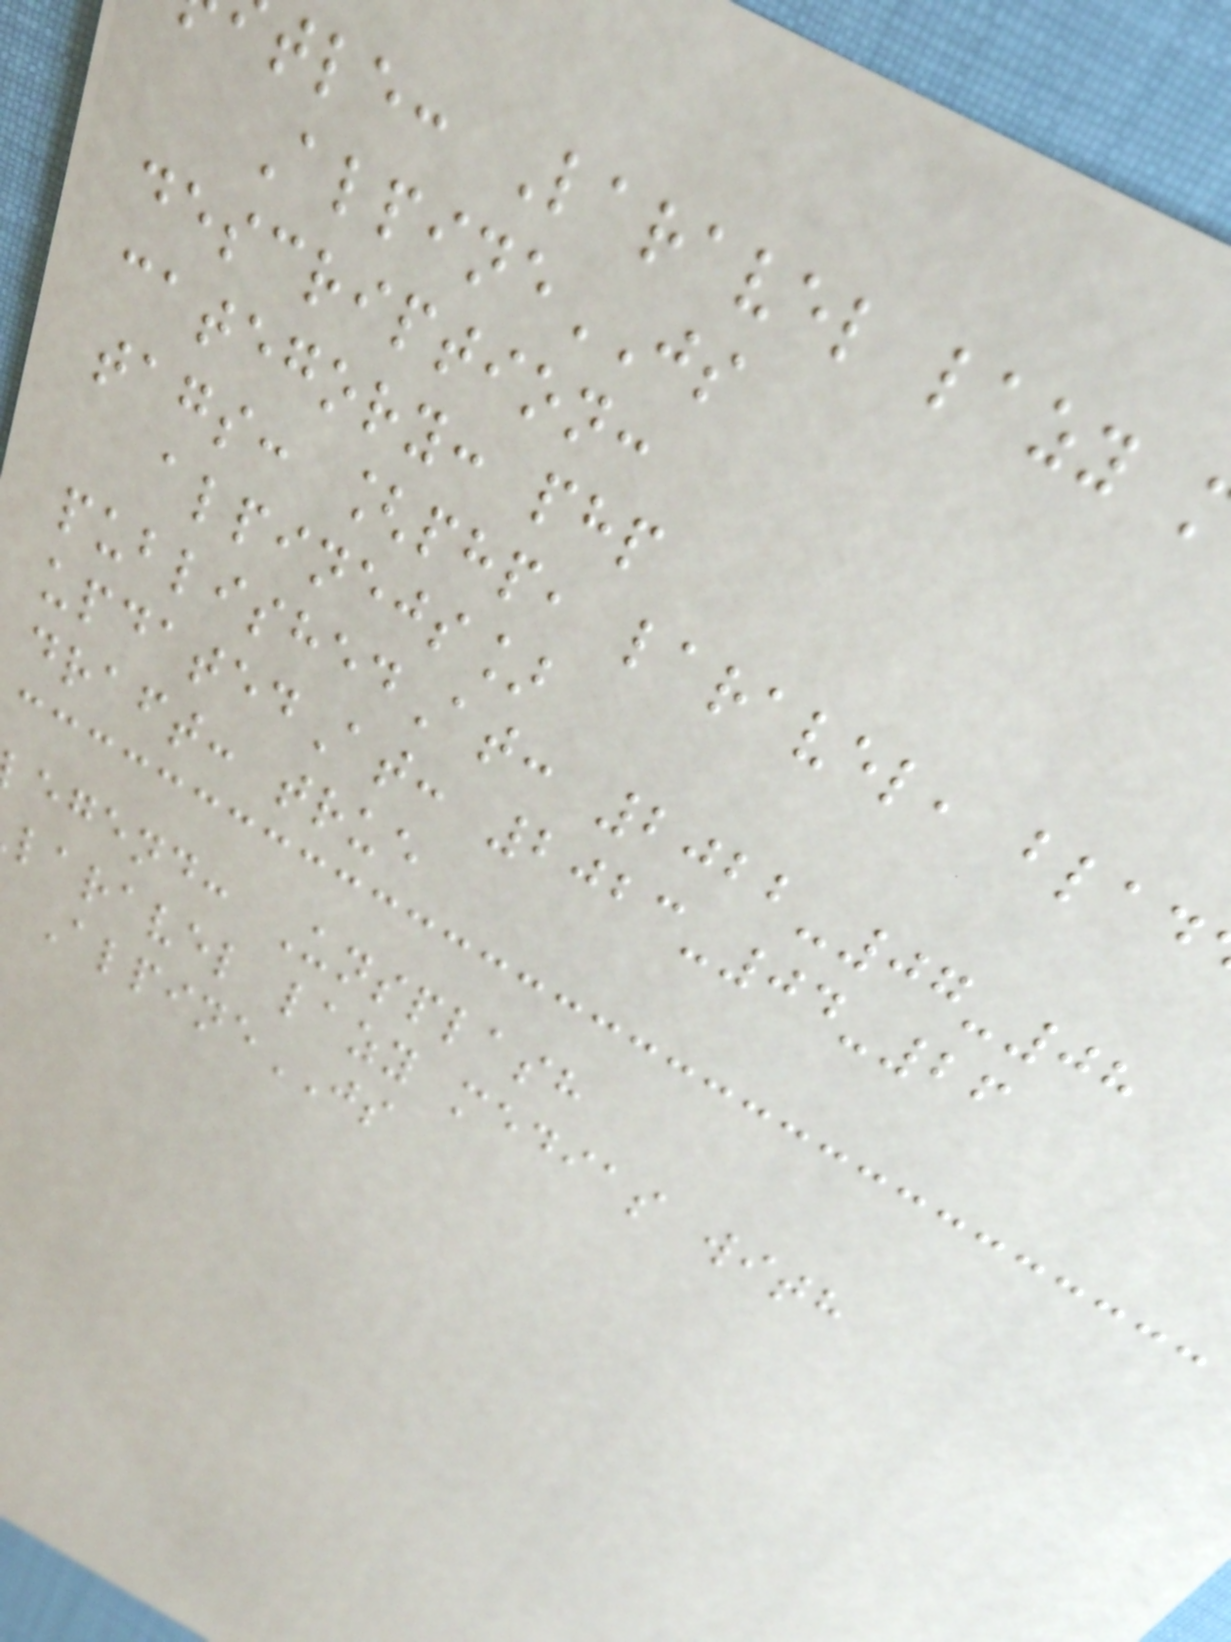tle: Laravel lazy
AlpineJS
description:
category: php
tags: [php, laravel, blad
alpinejs]
publishedAt: 2022-07-08
updatedAt: 2023-04-26
draft: true
egend: Unsplash
laravel lazy medias with
AlpineJS
